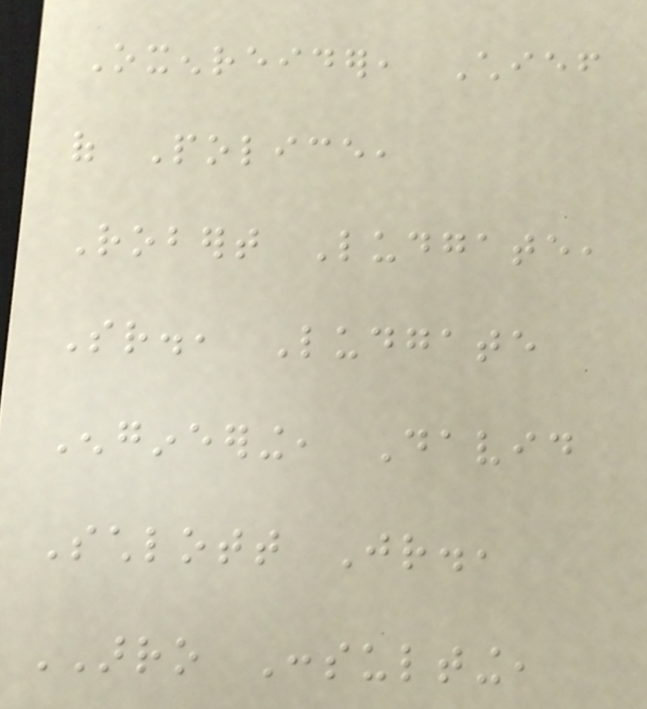Oxenreider, Chief
of Police,
Robert Ludgate,
Sr., Ludgate
Engineering, David
Schlott Jr.,
ARRO Consulting,
